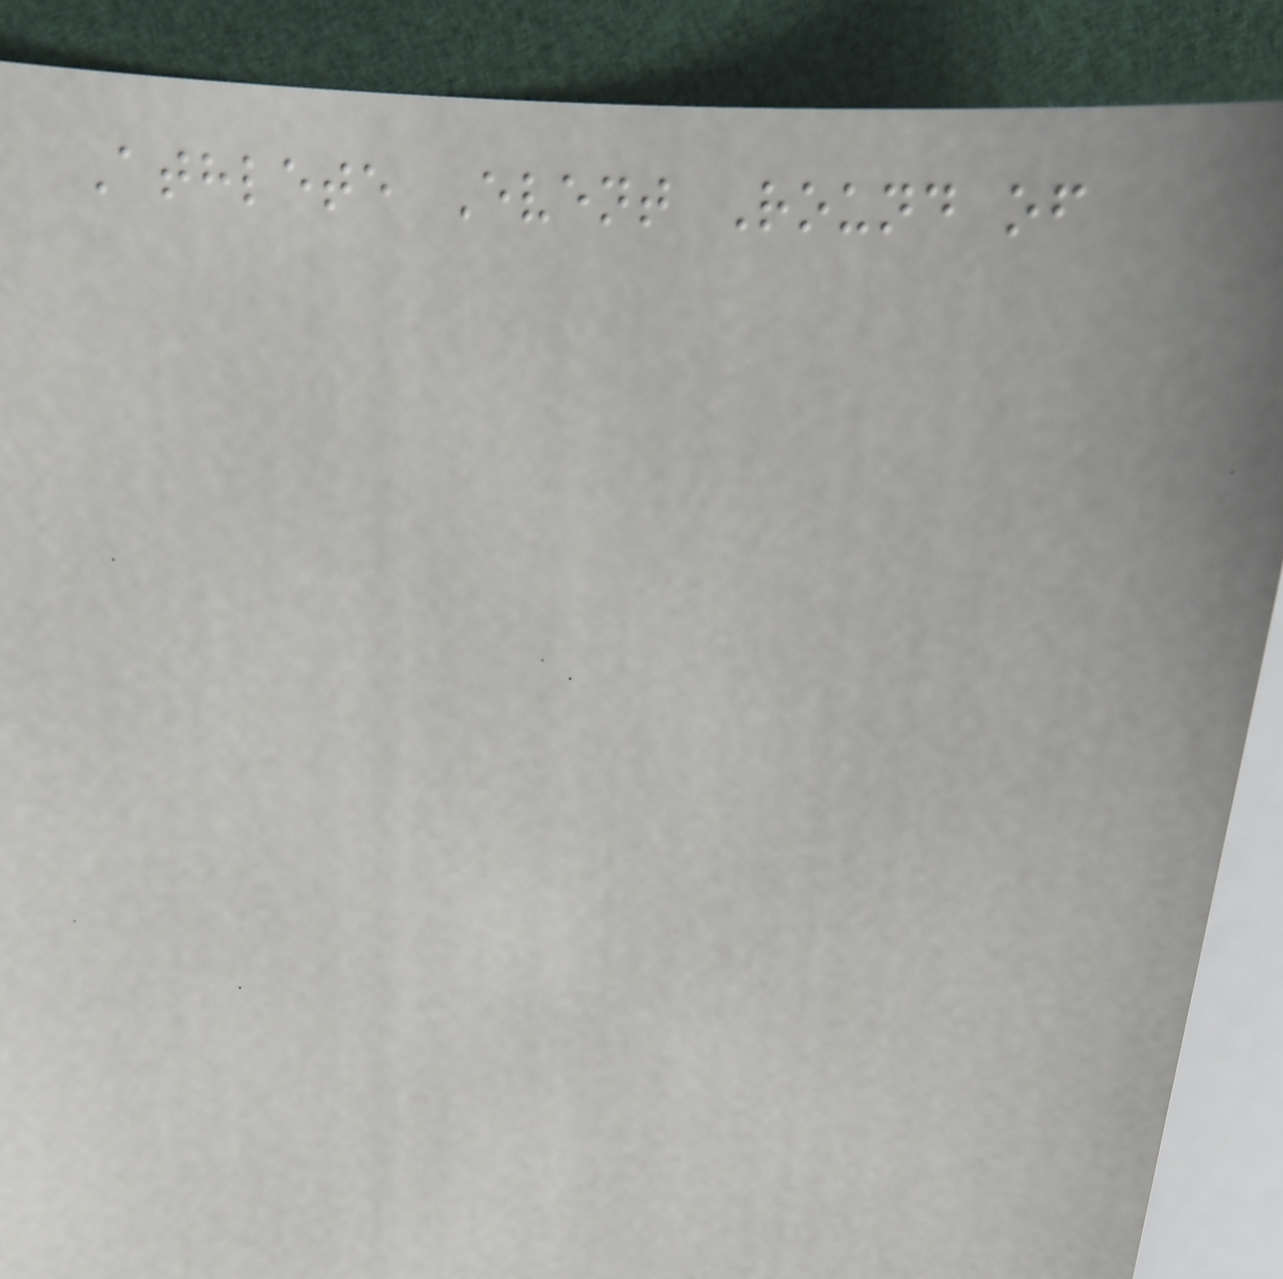Athlete Event Round of
